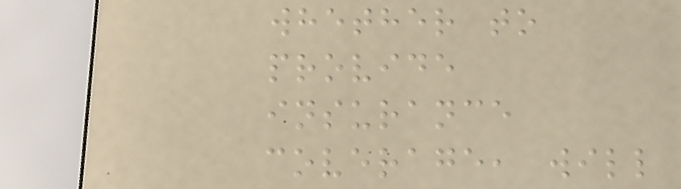whether to
provide
insurance
coverage, will
